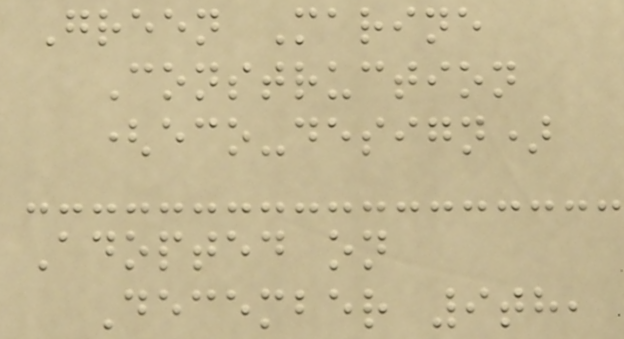Green Marine
Construction
(eco-design)
Adopted on
December 9th,
